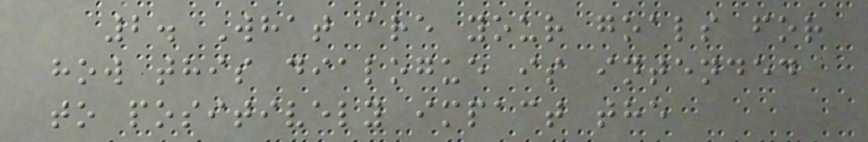2. What are your goals for
how this dialogue is intended
to positively impact the
